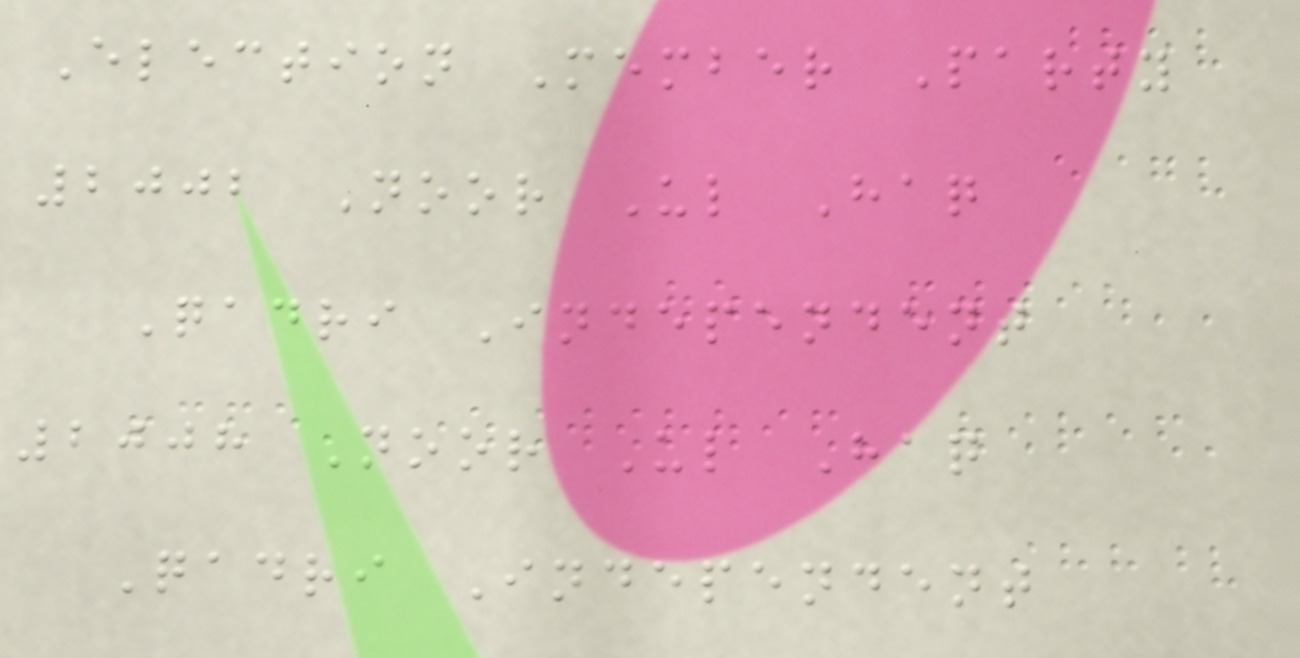Election Member Party
2002 Noor Ul Haq
Qadri Independent
2008 Noor Ul Haq
Qadri Independent
